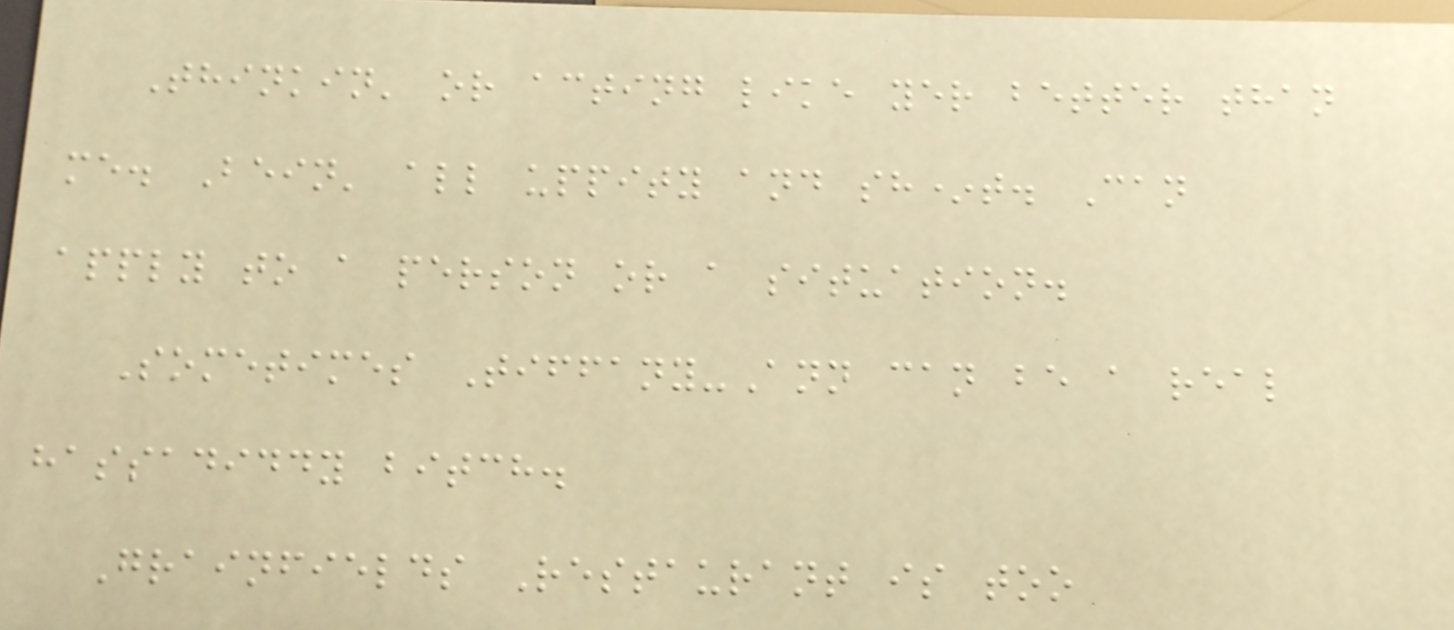Thinkin' or acting like yer better than
me. Bein' all uppity and sh*t. Can
apply to a person or a situation.
Sometimes Tiffany-Ann can be a real
hassadiddy bitch.
Grainfields Restaurant is too
